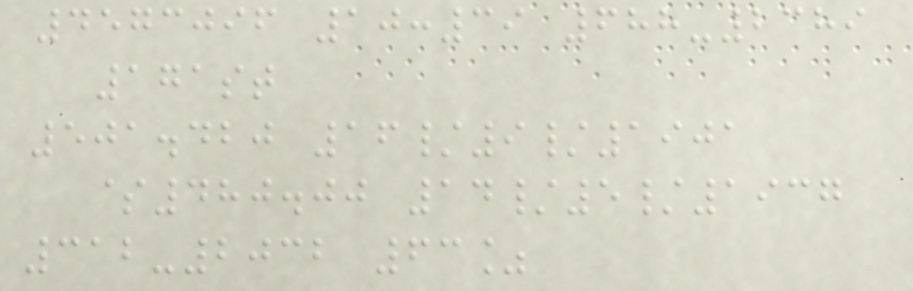4573096 10:39 688-2389
171st
501.420 16/9/1901
$480.00 14/5/1937
312-2032 63%
